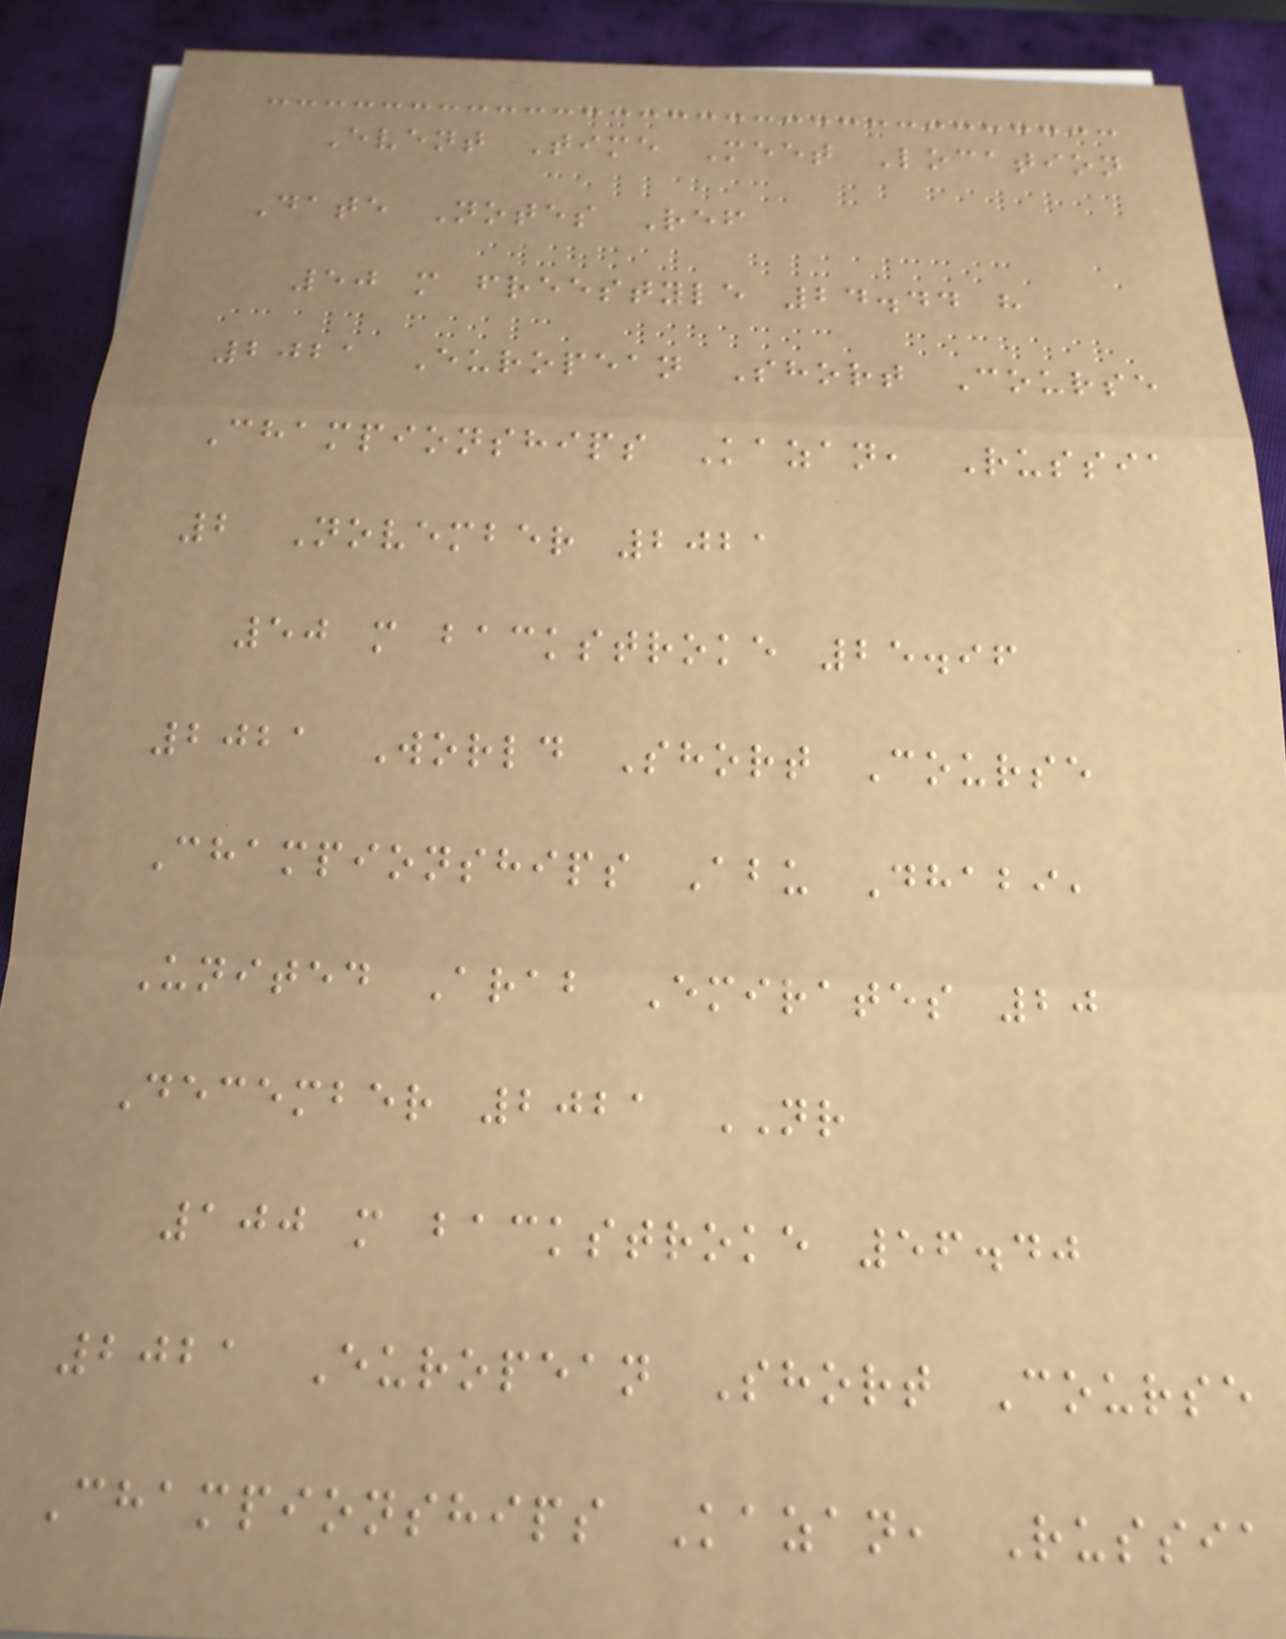Event Time Meet Location
Date Notes Ref
50 m freestyle 24.44 h
2021 European Short Course
Championships Kazan, Russia
2 November 2021
50 m backstroke 25.96
2021 World Short Course
Championships Abu Dhabi,
United Arab Emirates 20
December 2021 NR
100 m backstroke 56.40
2021 European Short Course
Championships Kazan, Russia
